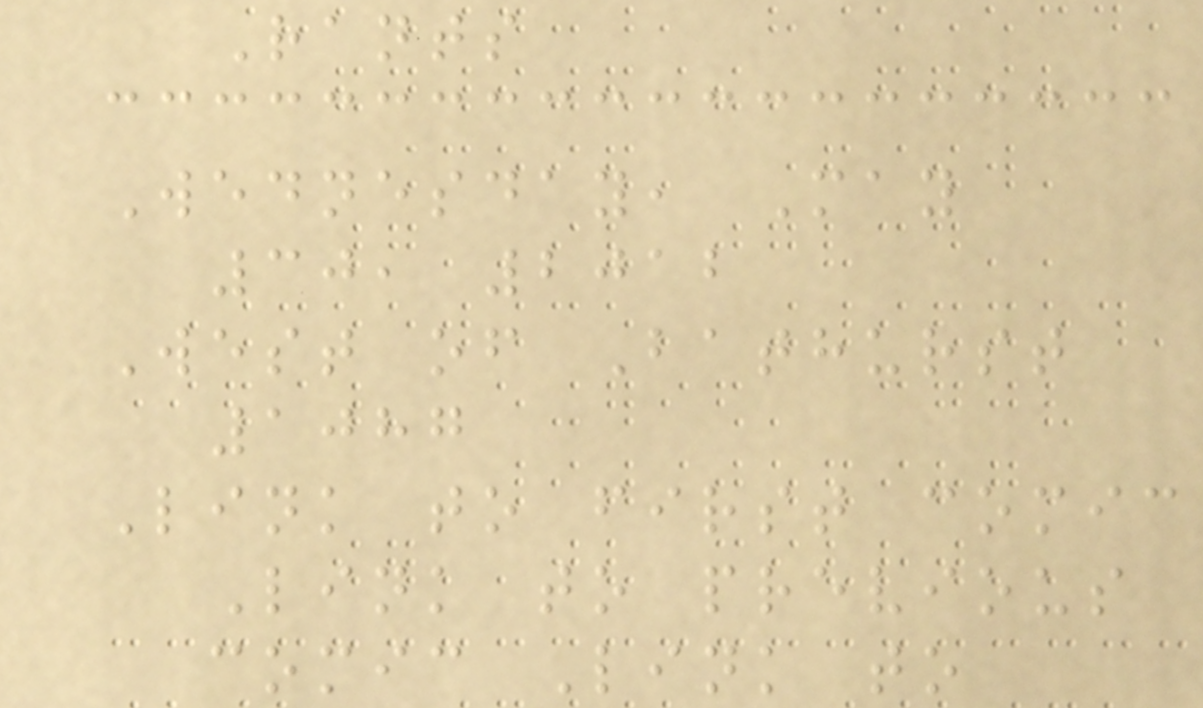Rants
Wednesday, May
30, 2012
West of Bathurst
1087
Link to first comic
Link to previous
comic Link to
